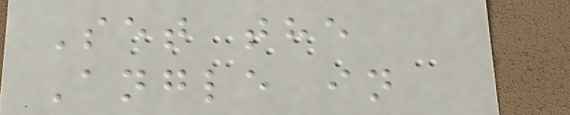Set the
Angle in
